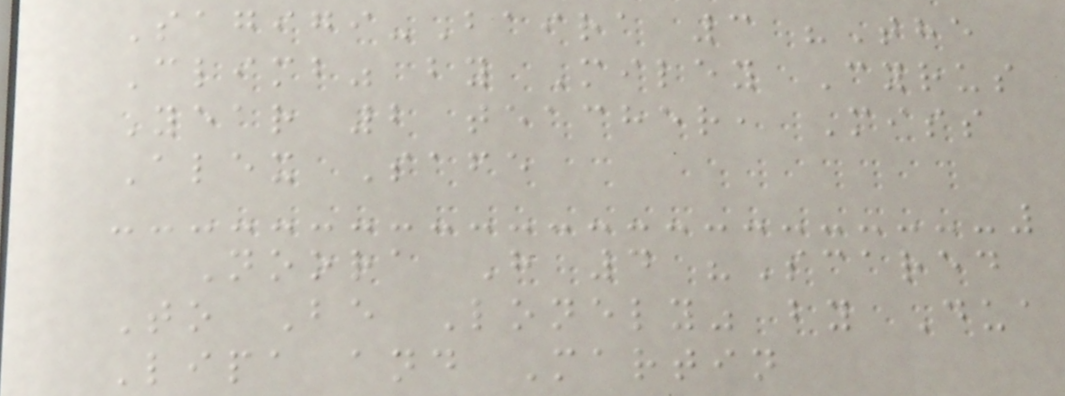Sagigi-Baira 3 "The
Climb" by Miley Cyrus
Year 2 teacher, Miss
Alex Safe
Noora H 4 "Scared
To Be Lonely" by Dua
Lipa and Martin
